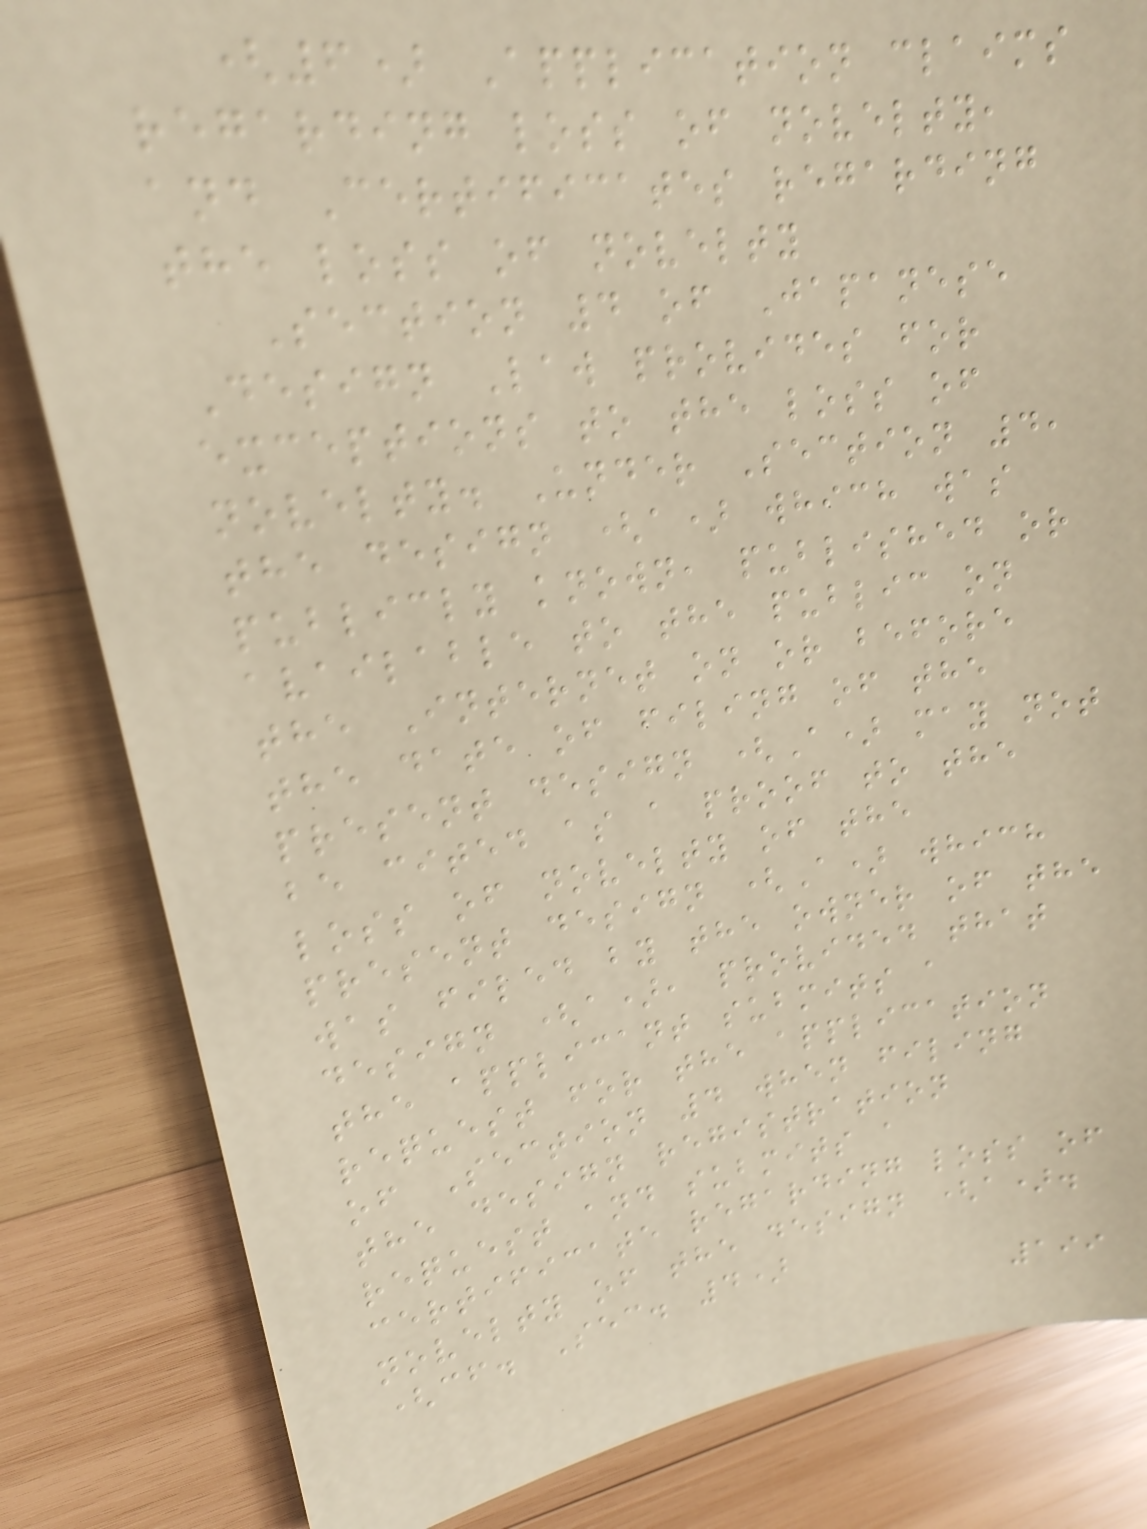(6) Application claims
regarding loss of novelty,
and Certificates regarding
the loss of novelty
Section 4 of Japanese
Design Law provides for
exceptions to the loss of
novelty. Under Section 4,
the design (a) which was
publicly known, published or
available to the public on
the Internet on or before
the date of filing of the
present design (A) may not
be cited as a proof to the
loss of novelty of the
present design (A) which
was filed by the owner of the
design (a), provided that
the applicant submits a
request for the application
of Section 4 when filing
the design registration
request and submits a
certificate regarding loss of
novelty of the design (a).
(cf. Sec. 4)
199
